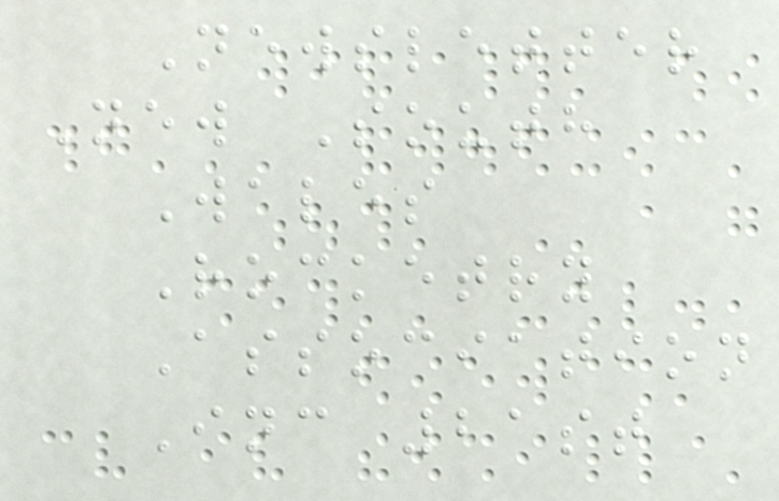Newsletter
New South
Wales
Rocketry
Association
Inc 21st
